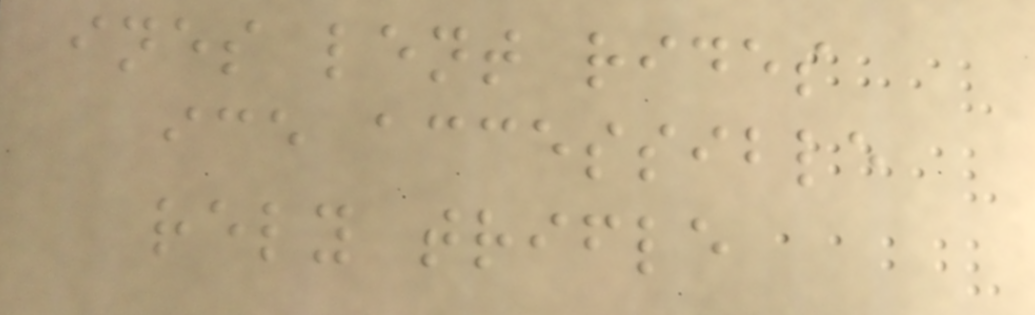ines lent rides
ice accessible
rely trifle
